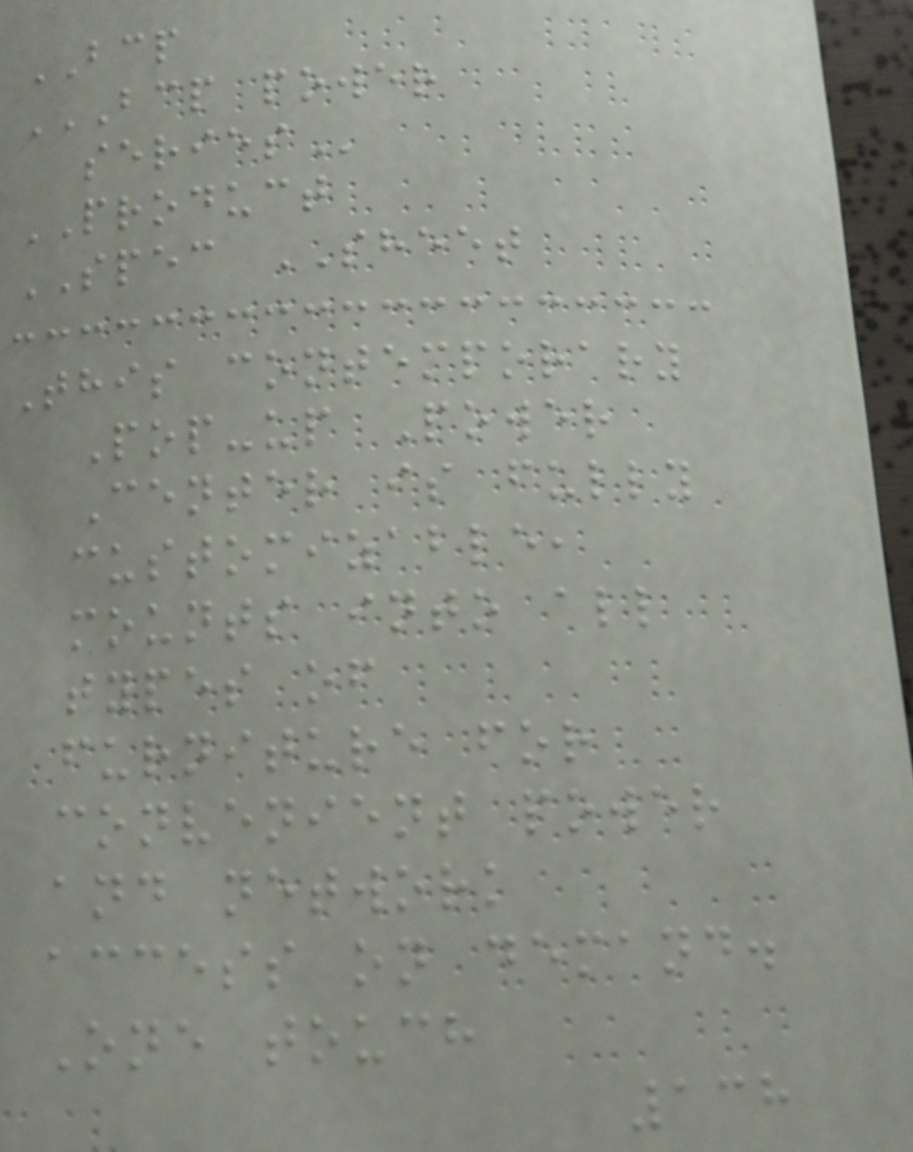BCP
BCP POWER
SERIES
PRODUCT
SPEC SHEET
This contemporary
Pop-up Power
Center is fully
customizable,
mounts into all
types of
furniture for
convenient power
and network
access on demand.
One touch
138
